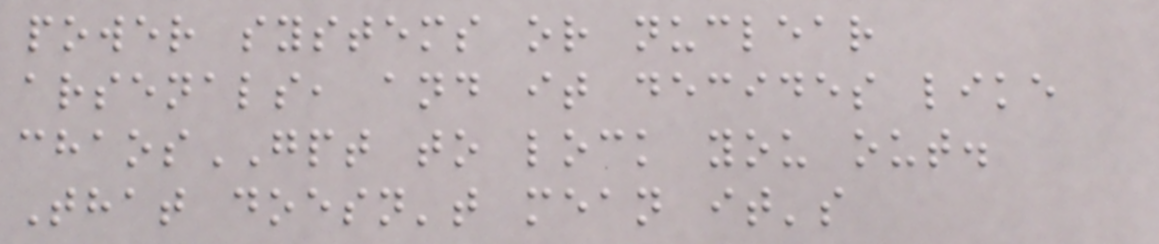power systems or nuclear
arsenals, and it decides like
chaosGPT to lock you out.
That doesn't mean it's
